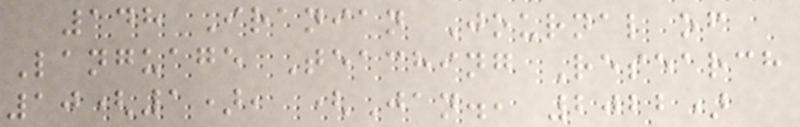148 Iranian Journal of
Language Teaching Research
10(1), (Jan., 2022)
